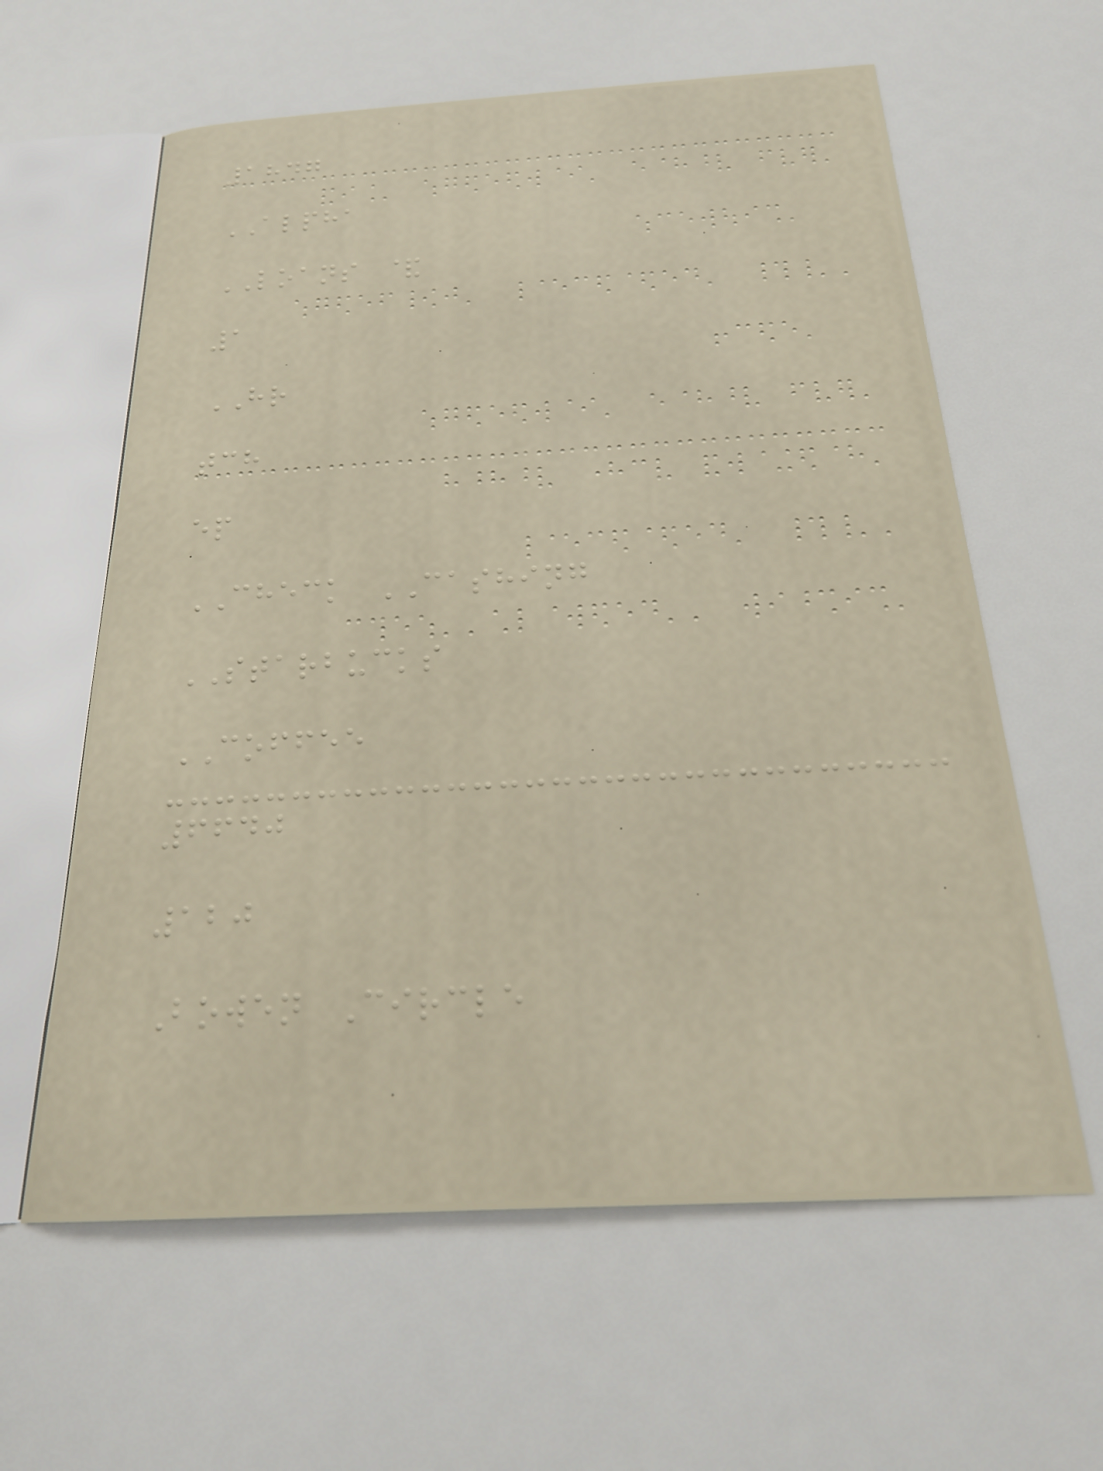1847
ALPHA
LOANS &
1
HR
tch
ep
CHECK CASHING
STARBUCKS
COFFEE
6640
120
Bowen Circle
